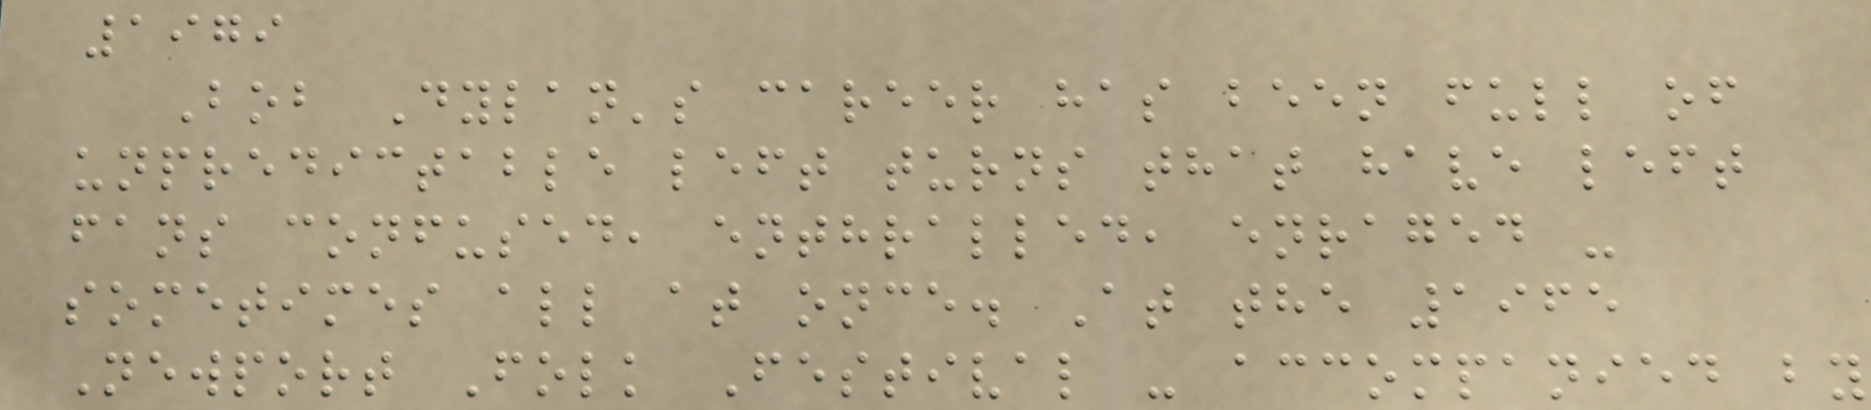1979
Bob Dylan's career has been full of
unpredictable left turns that have left
fans confused, enthralled, enraged -
sometimes all at once. At the 1965
Newport Folk Festival - accompanied by
